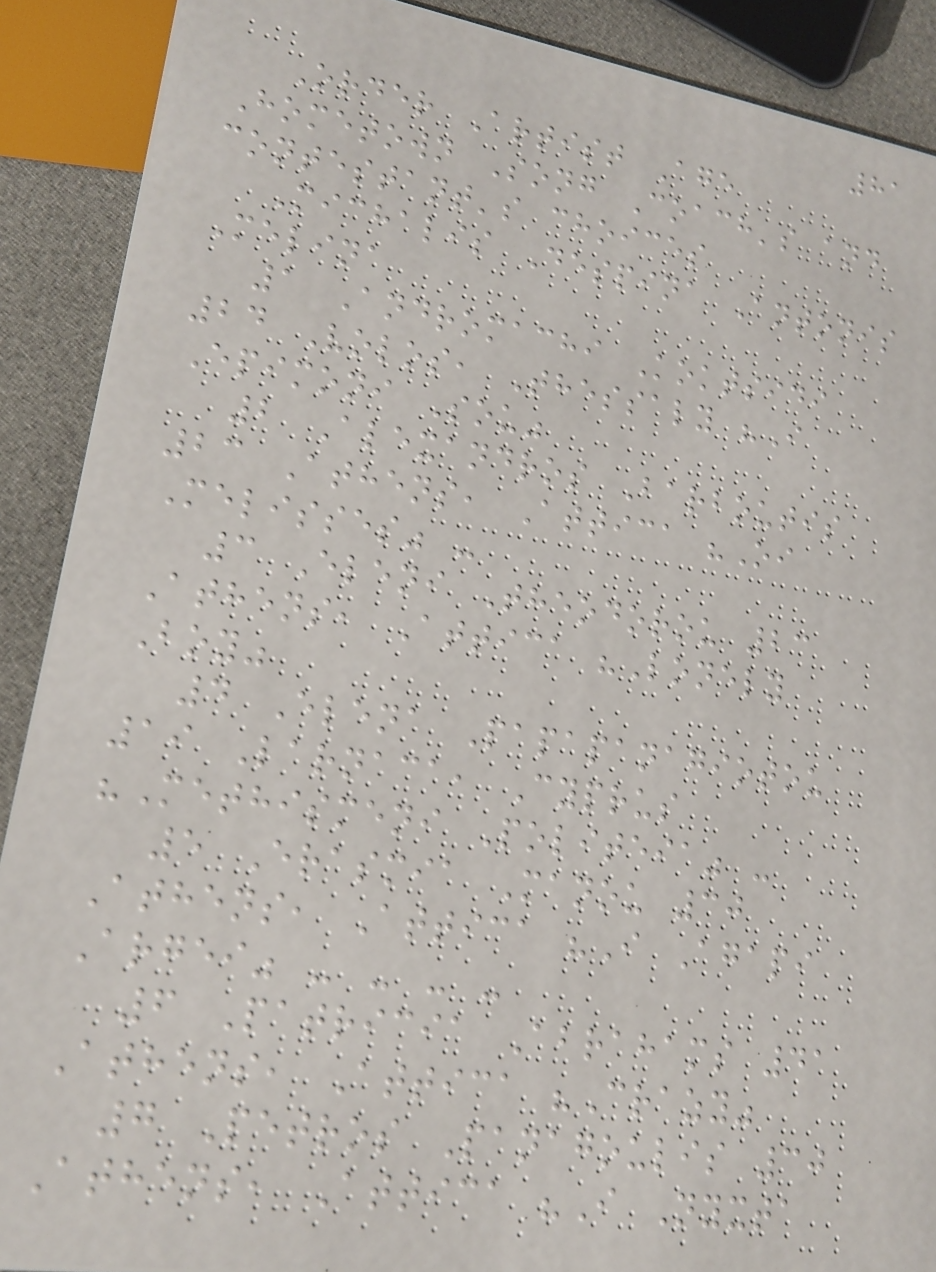81
Order Artist Age
Hometown Song Coach's and
contestant's choices
Michalis Despina Antonis
Melina
1 Andromachi Koktsidi
24 Volos, Thessaly "I
Epimoni Sou"
2 Alexandros Barboutis
23 Athens, Attica "Oi
Melisses" -
3 Eleni Theodorou 23
Athens, Attica "Lonely
Boy"
4 Elena Papapanagiotou
19 Larnaca, Cyprus
"Methismeni Politeia" -
5 Erasmia Manou 30
Athens, Attica "I Agapi
Argei" - - - -
6 Patricia Abrahams 41
Athens, Attica "Crazy"
7 Petros Panagoulis 30
Athens, Attica "I Nyxta
